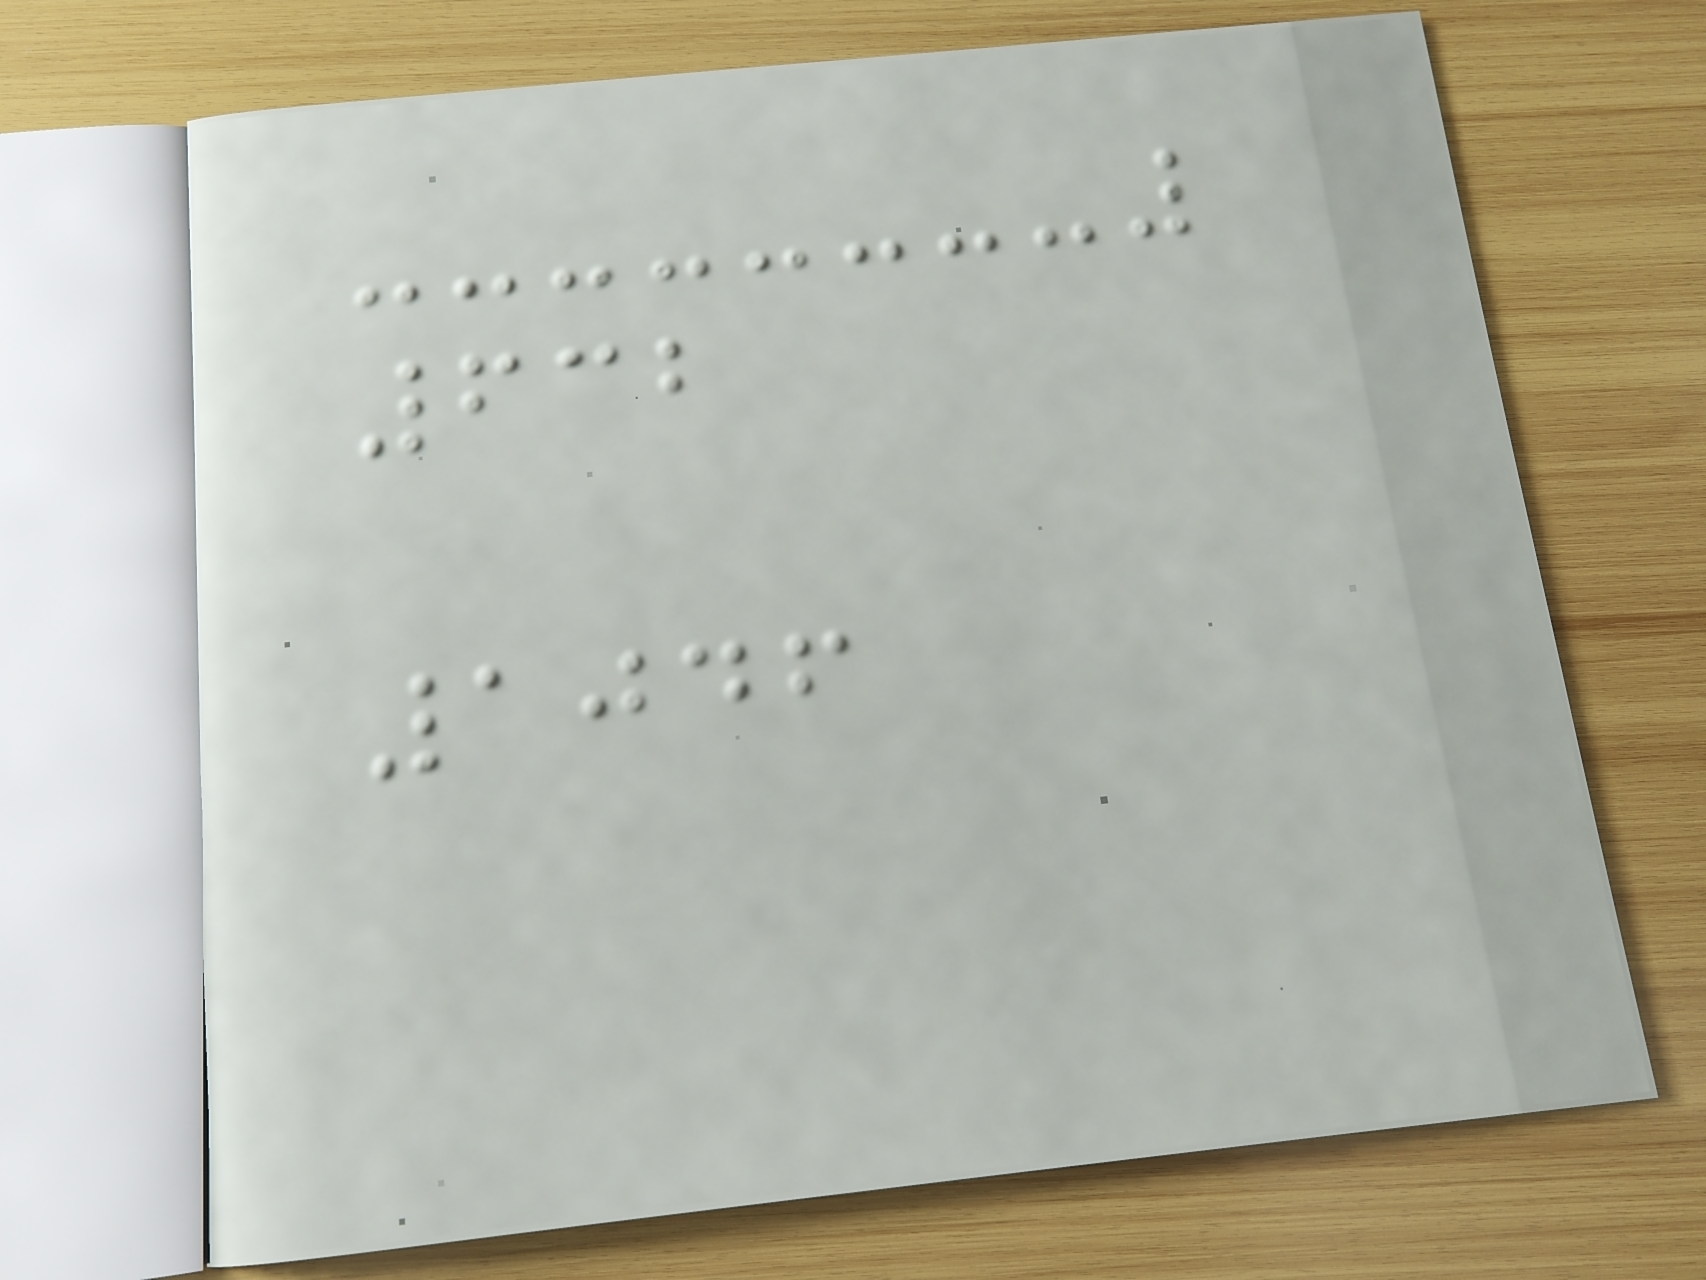632
1046
